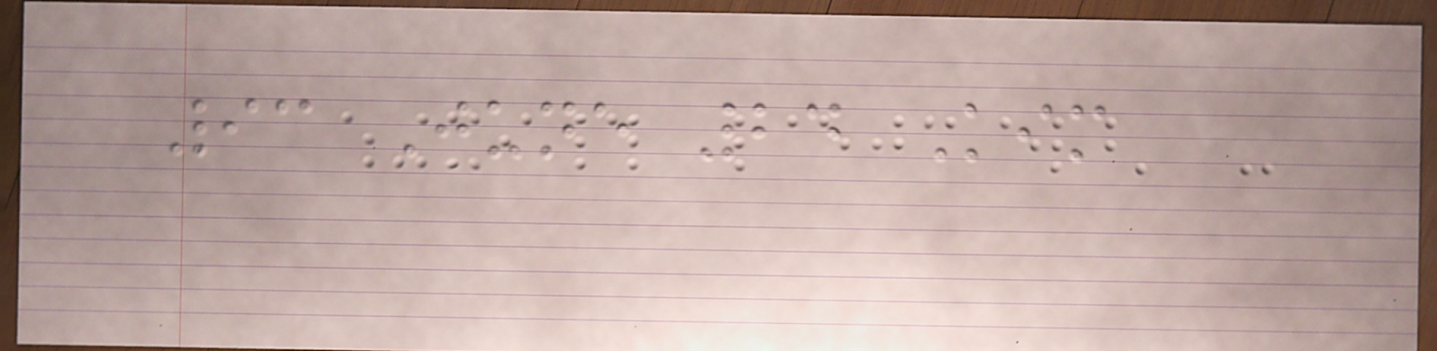93 June 24 Kim
